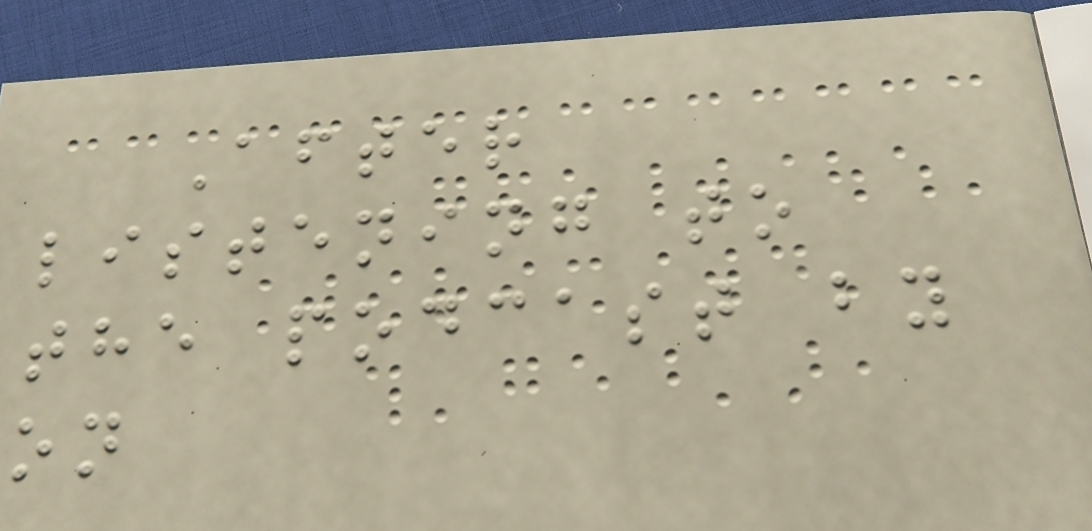After
listening to
the podcast by
on
